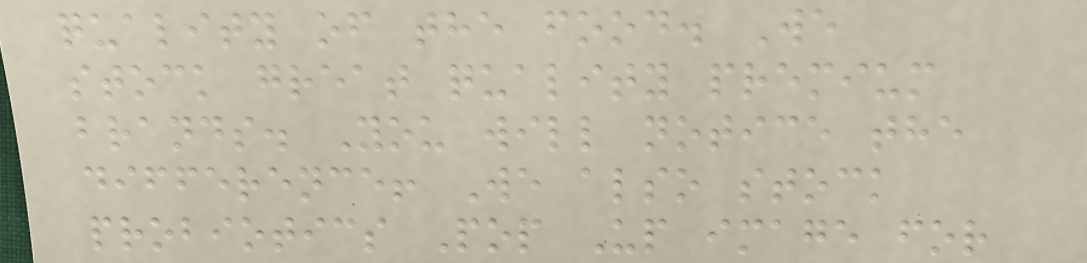quality of the food. We
stock great quality premium
brands. You will notice the
difference! We also stock
probiotics Pop Up image for
